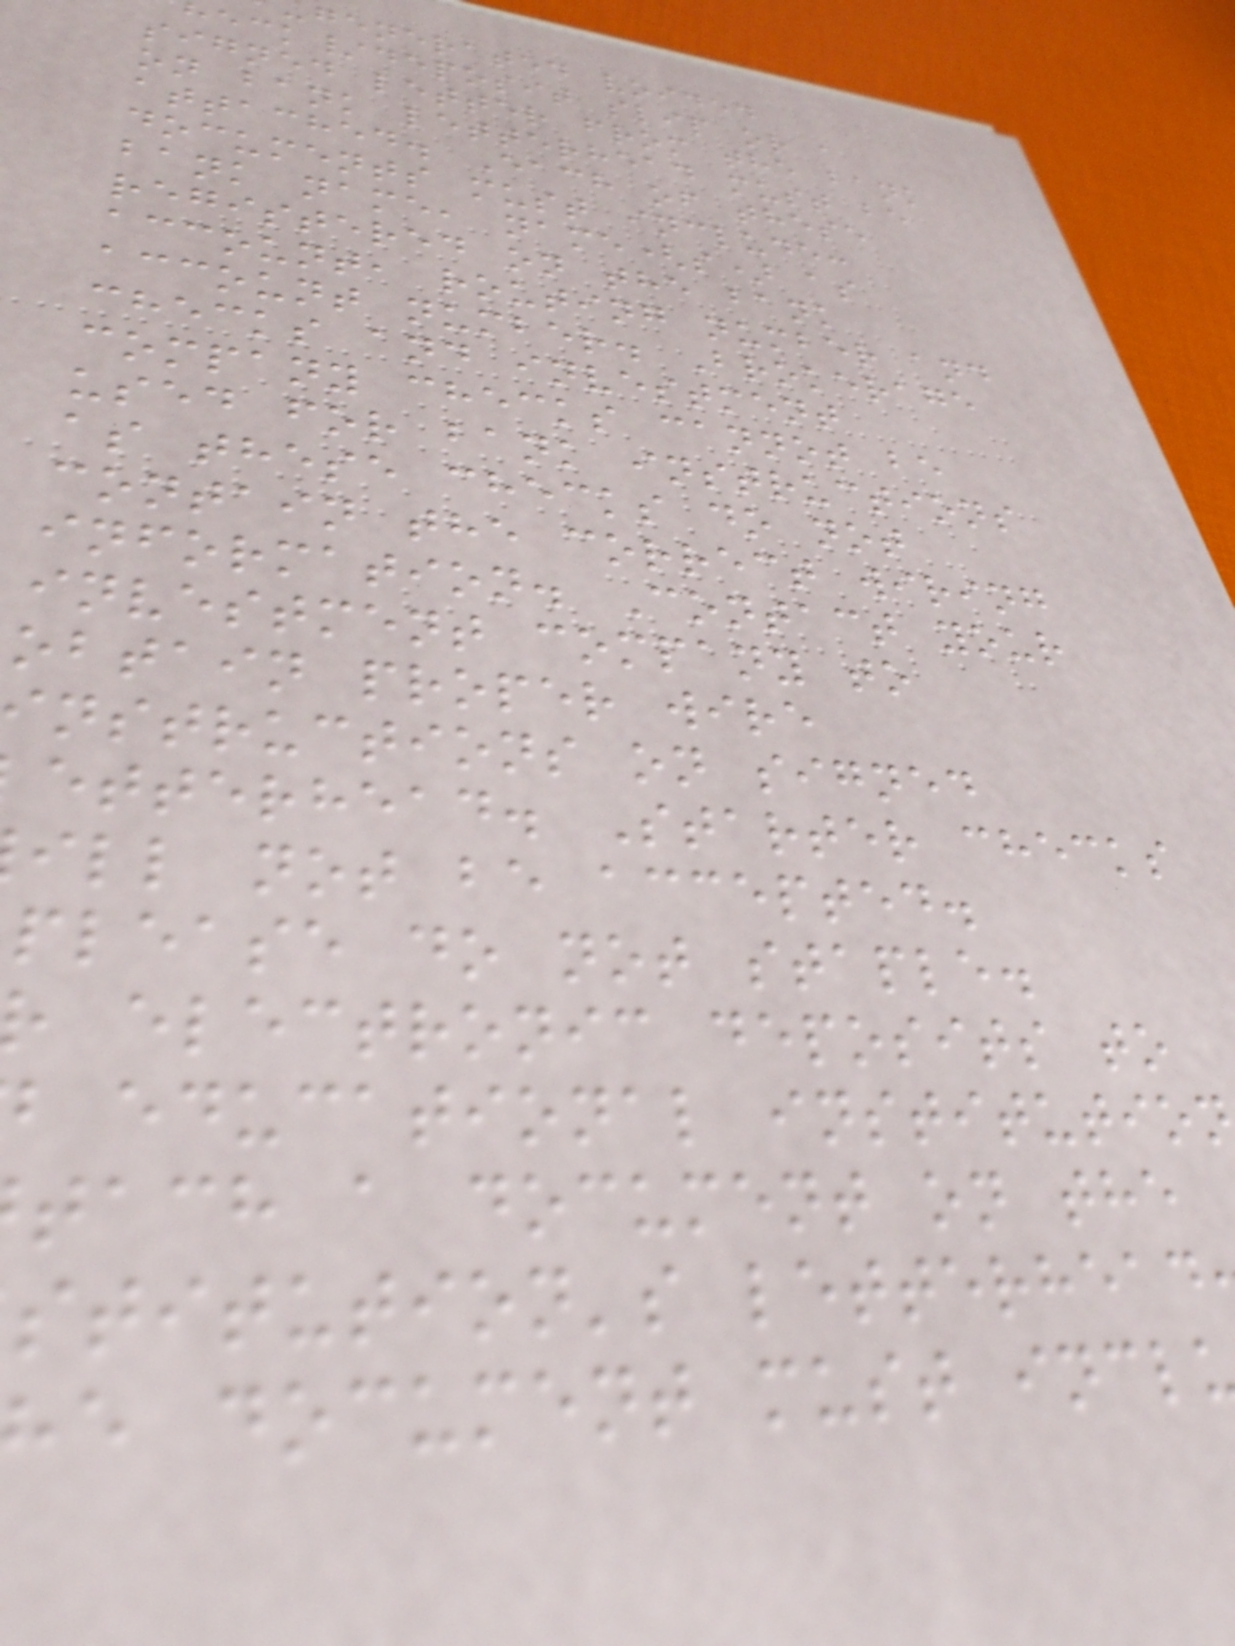generated voided
eck/deposit slip or a
signed letter from the bank
on bank letterhead must be
attached. Each of these
documents must include:
bank name, name(s) as
registered on the bank
account, routing number and
account number. Brokerage
checks and investment
company checks cannot be
used for bank instructions
as these checks do not
contain the correct wiring
information. Contact your
investment company to
obtain proper wire
nstructions on signed
etterhead. Starter checks
ill not be accepted.
please do not staple.
electronic deposits to
educational institutio
tach a document on the
stitution's letterhead
e document must incl
